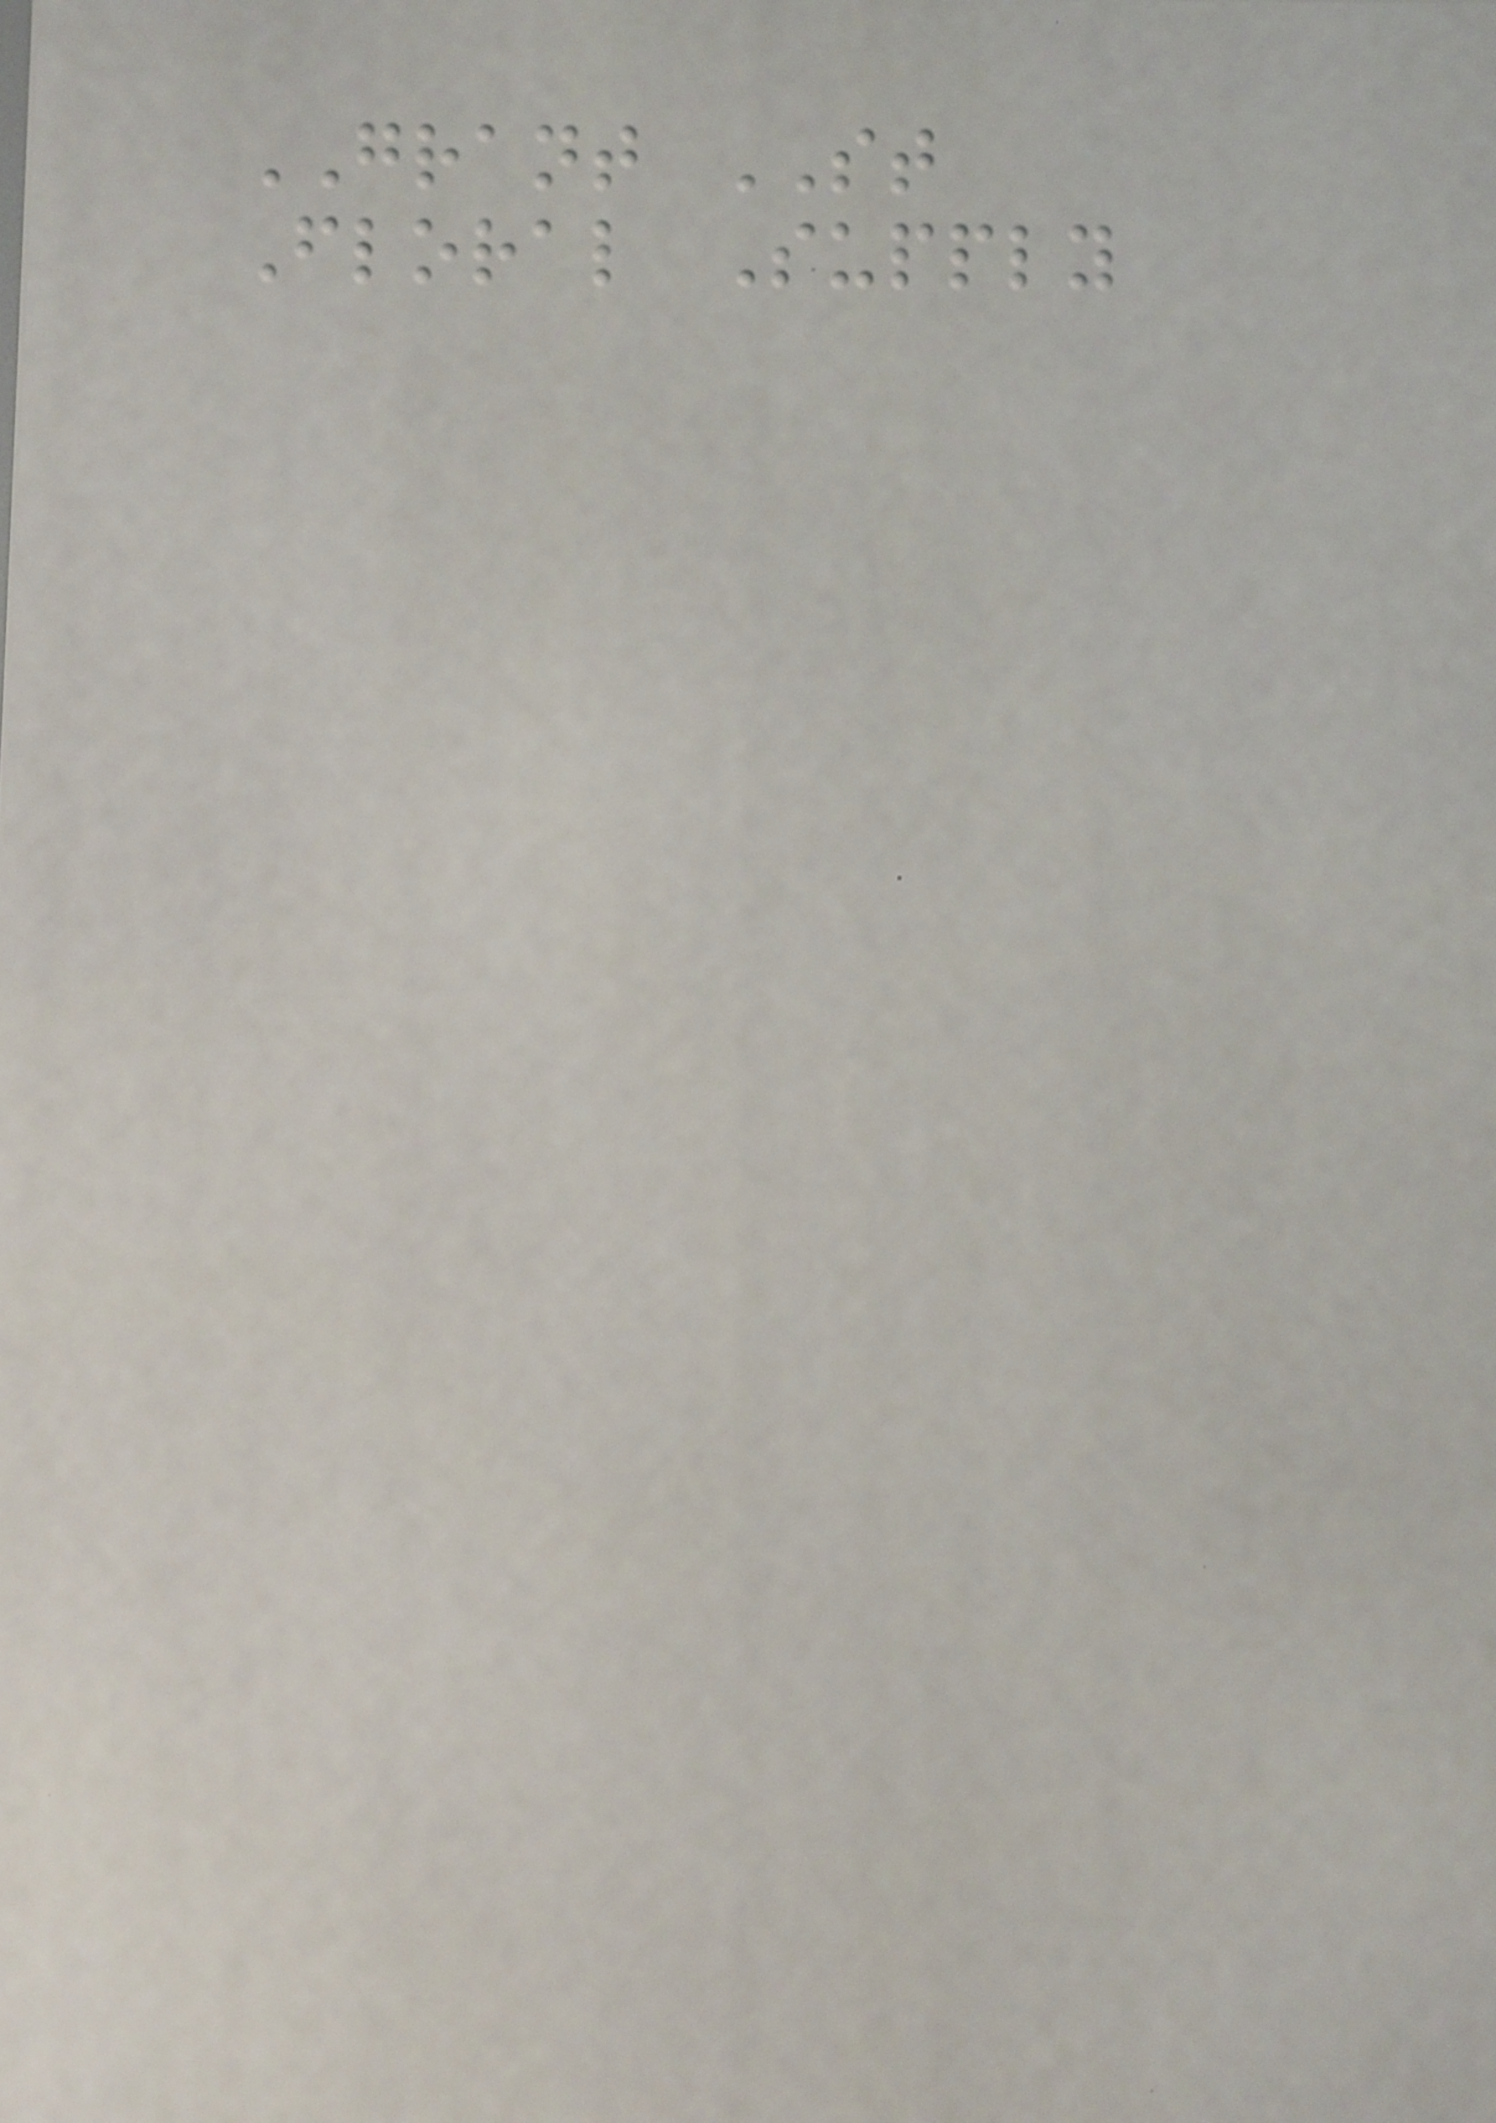GRANT ST
Floral Supply
